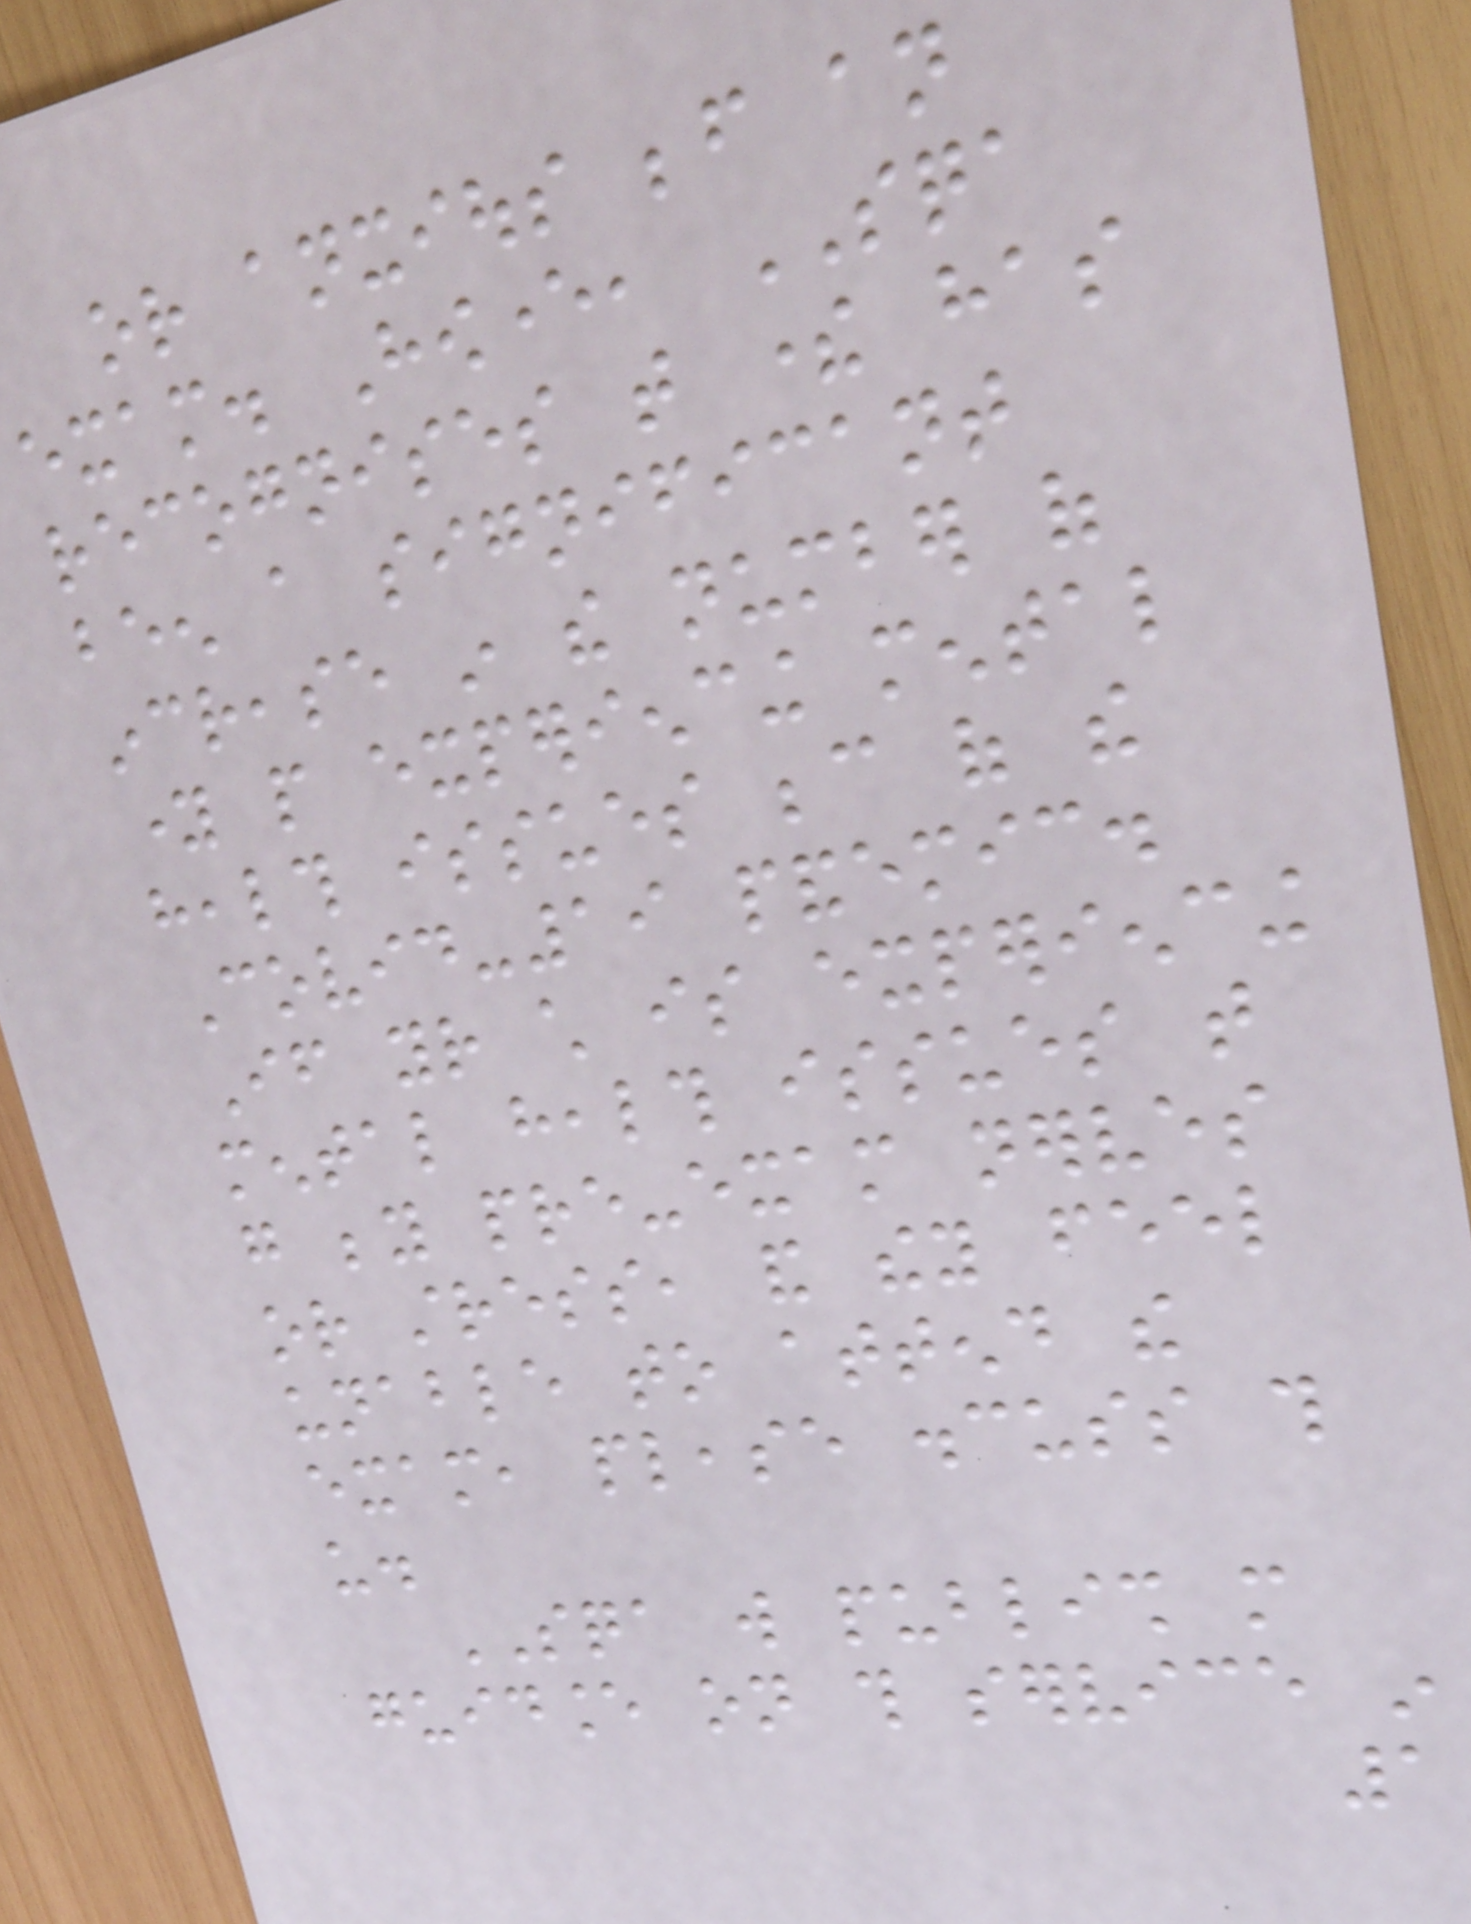or anxious before an
exam. However, SQA
recognises that there has
been a significant
increase in the number of
young people experiencing mental
health issues because of the
Covid-19 pandemic.
If your child is experiencing
mental health issues that
go beyond pre-exam nerves
or stress, and they feel
unable to attend the
exam, please discuss this
us.
SQA will publish more
guidance on this service in
1
